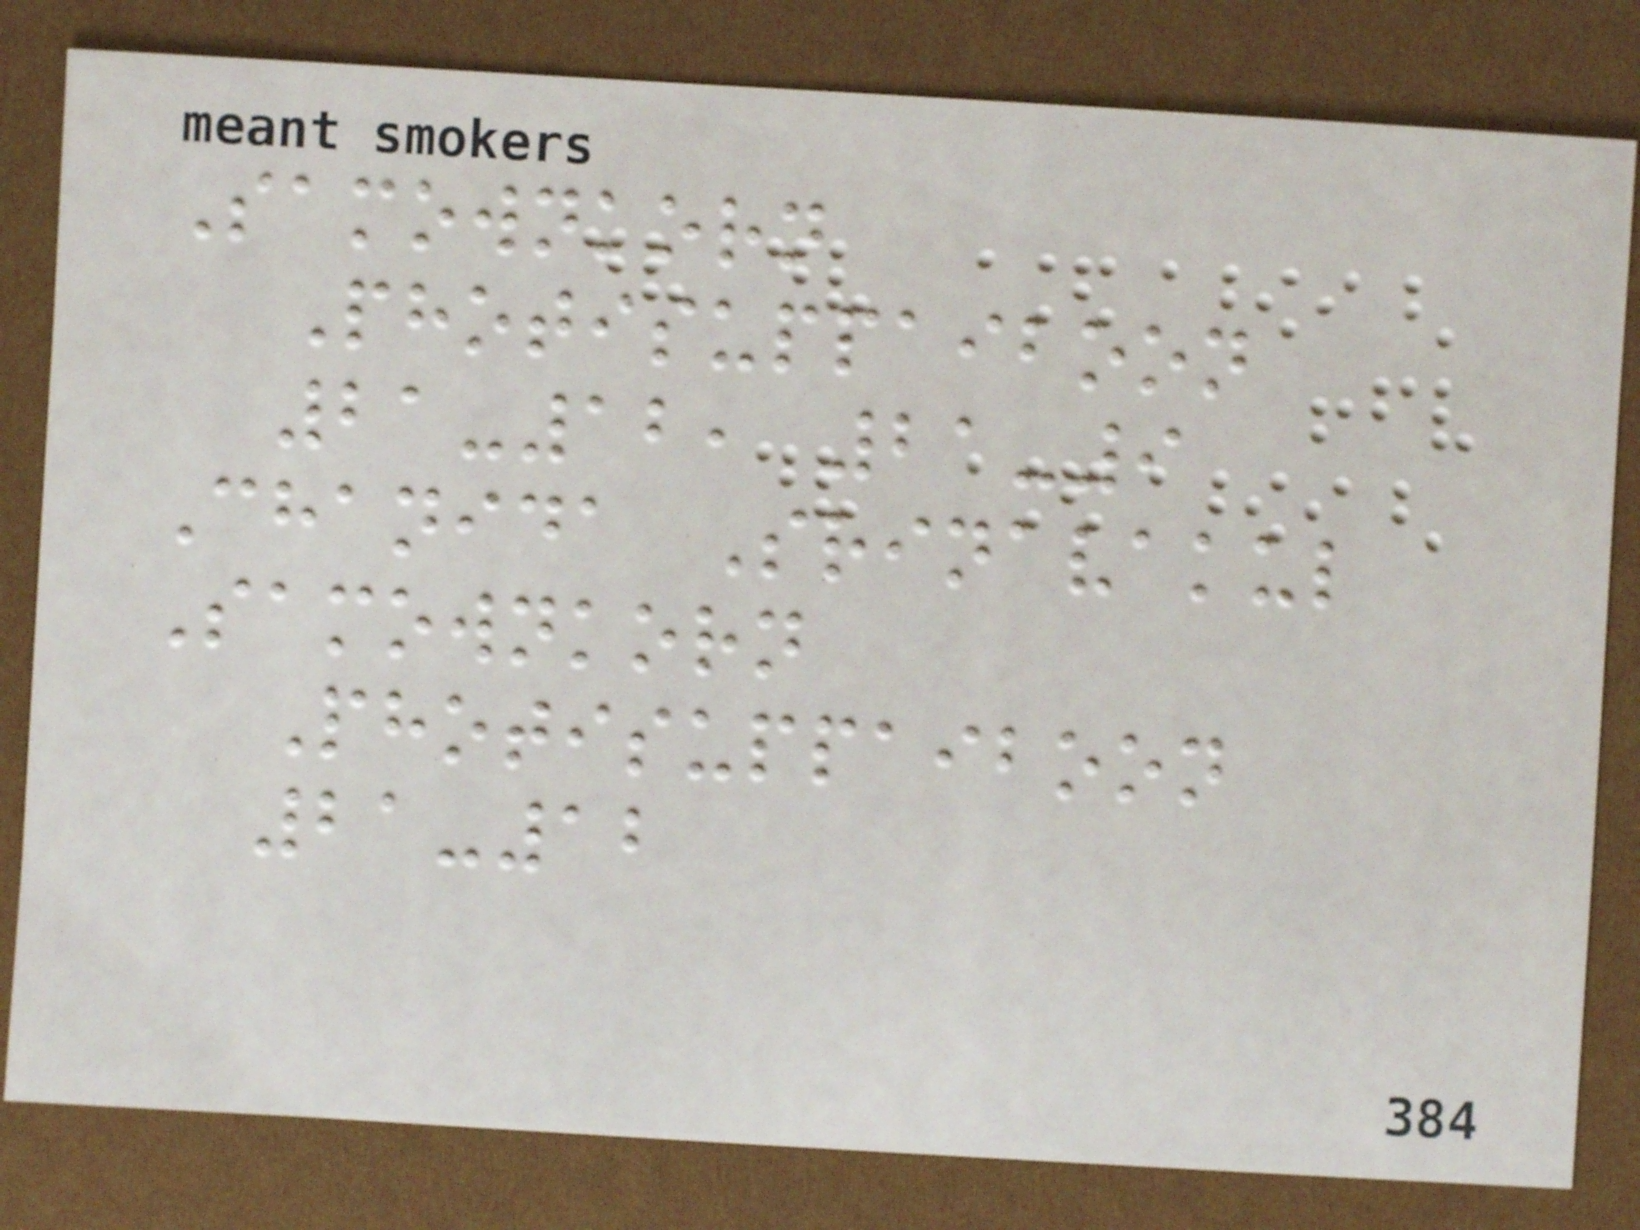Samownkorn
Photisuppaiboon
21-12, 21-9
Chanida Srinavakul
Samownkorn
Photisuppaiboon
21-12
